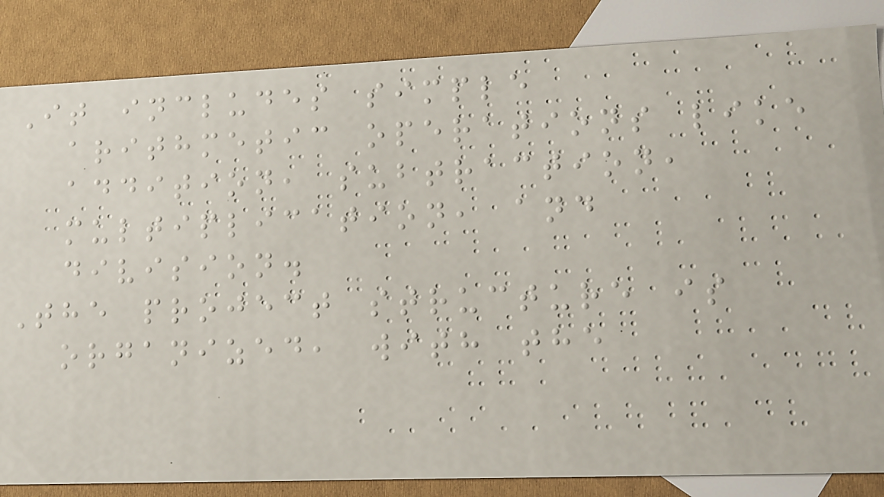It includes simple
arithmetic operations like
addition, subtraction,
multiplication, and
division.
The project structure is
organized, with the
